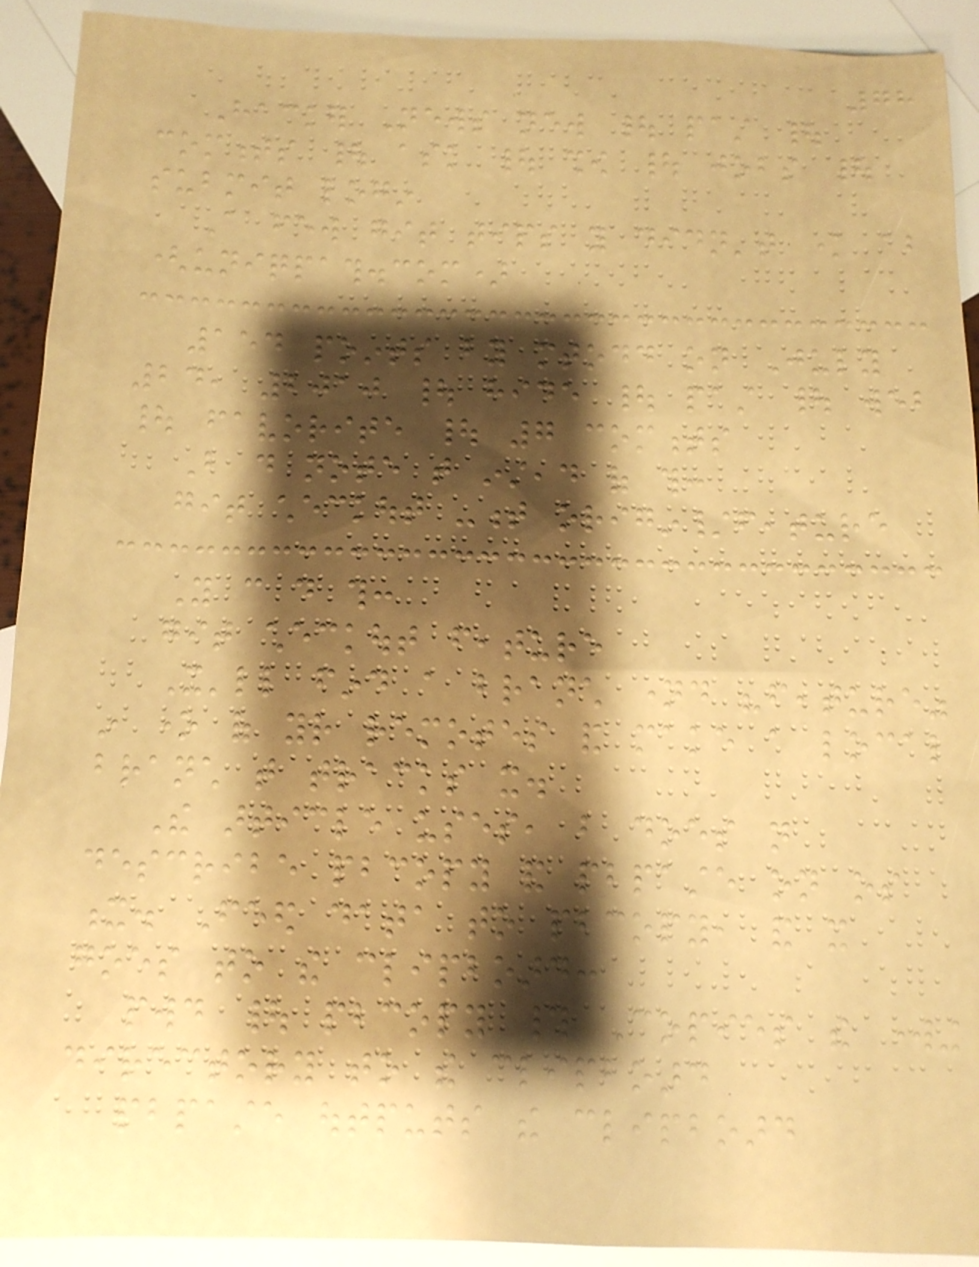78
Hacker News new | past |
comments | ask | show | jobs |
submit login
A few git tips you didn't know about
(uniqpath.com)
154 points by mtodd on July
24, 2010 | hide | past | web
| favorite | 7 comments
But do note that instead of this:
git checkout -t origin/feature
You can do this:
git checkout feature
It'll find a branch named "feature"
in one of your remotes and make a local
branch that tracks it.
The article uses, but does not
describe pbcopy and pbpaste on os
x. Feed data to pbcopy, and it
goes to the clipboard:
pwd | pbcopy # Copies the working
directory to the clipboard
pbpaste outputs the clipboard
